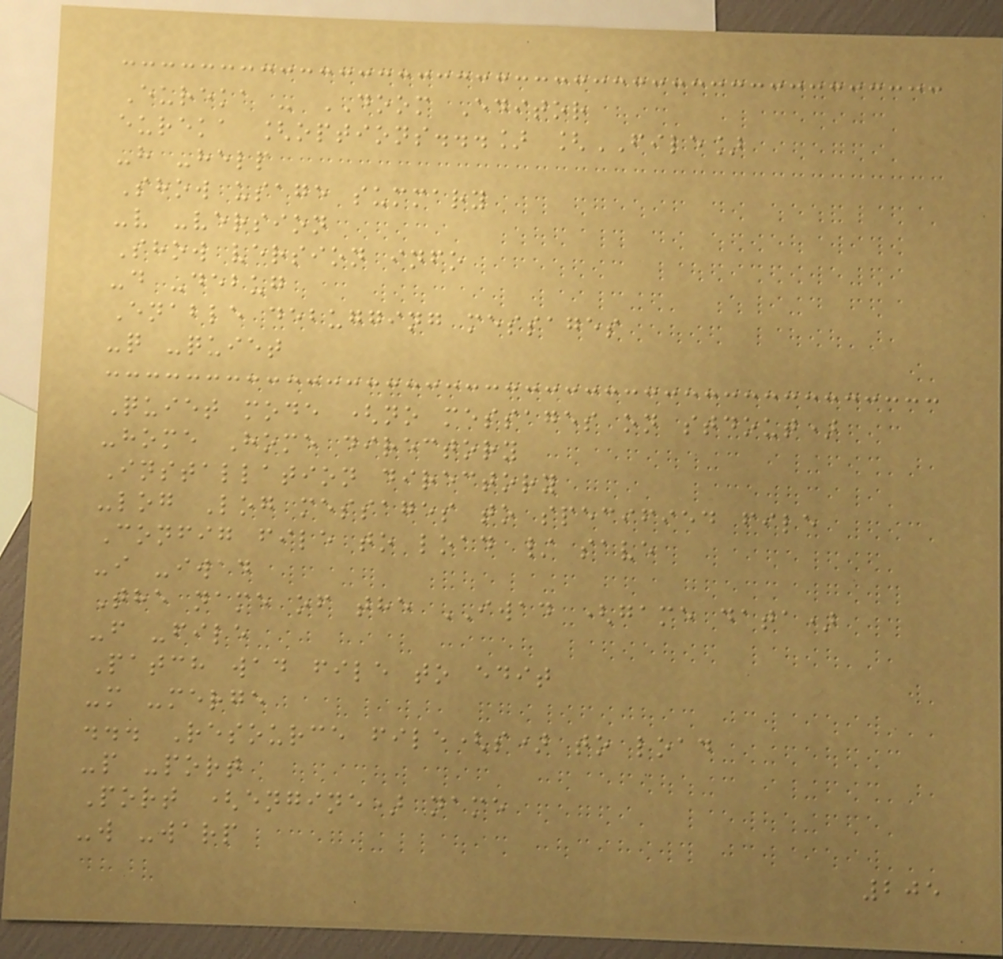Eureka - DOOM Editor
eureka [options...] [FILE]
-h -help
Show usage summary
-v -version
Show version info
-d -debug
Enable debugging messages
-q -quiet
Quiet mode (no messages on stdout)
-home Home directory
Installation directory
-log Log messages to specified file
Config file to load / save
-i -iwad
The name of the IWAD (game data)
-f -file
Patch wad file to edit
-m -merge
... Resource file(s) to load
-p -port
Port (engine) name
-w -warp
205
